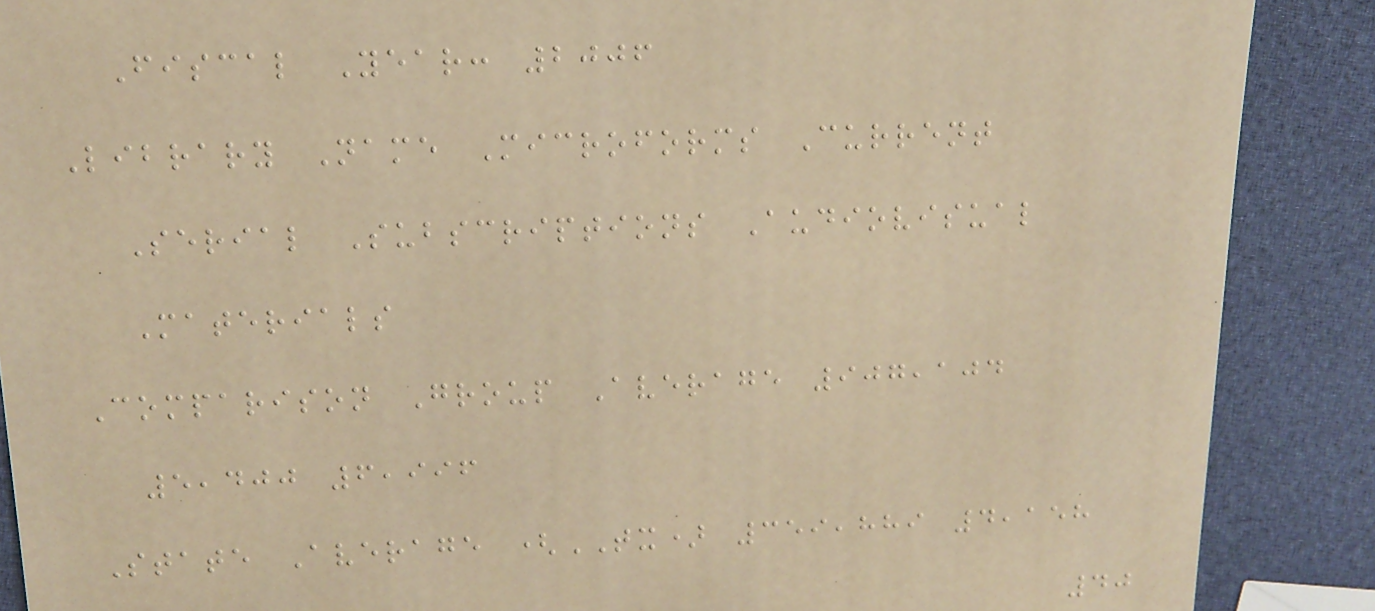Fiscal Year: 2006
Library Name Microforms Current
Serial Subscriptions Audiovisual
Materials
Comparison Group Average 907,104
5,400 6,996
State Average (TX) 359,889 4,158
40
